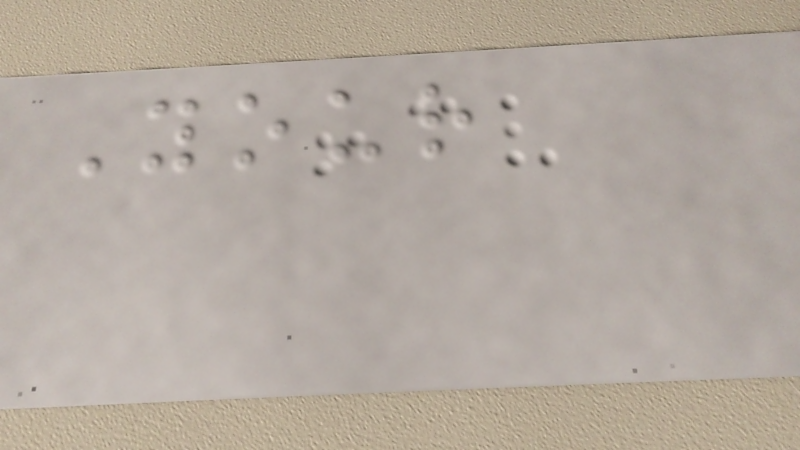Your
